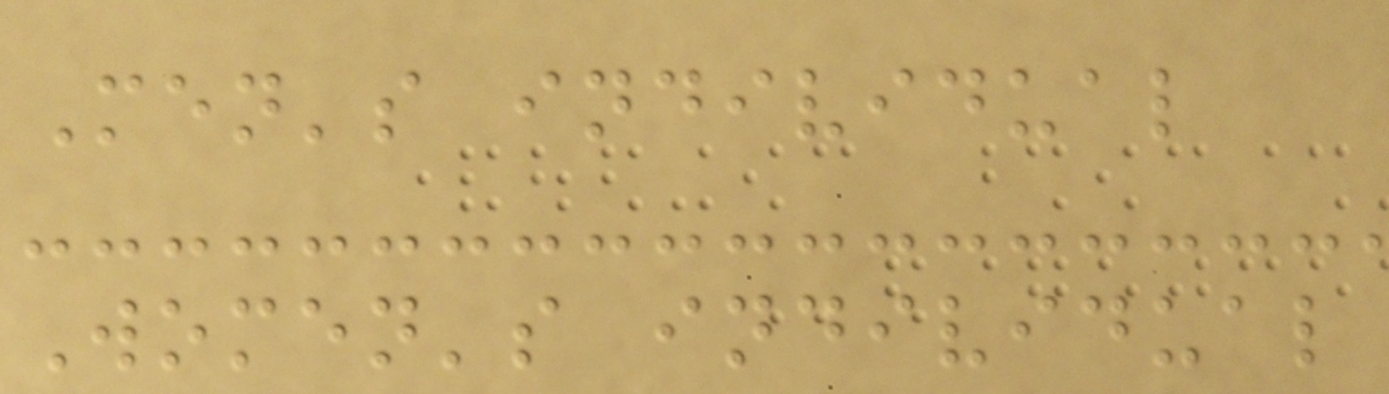Men's individual
Women's individual
